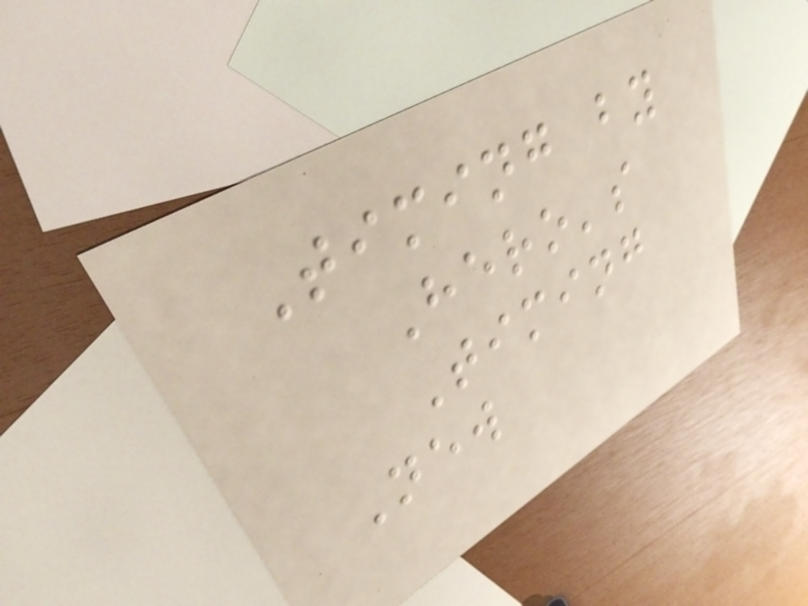Timing by
Hero's
Timing
New
